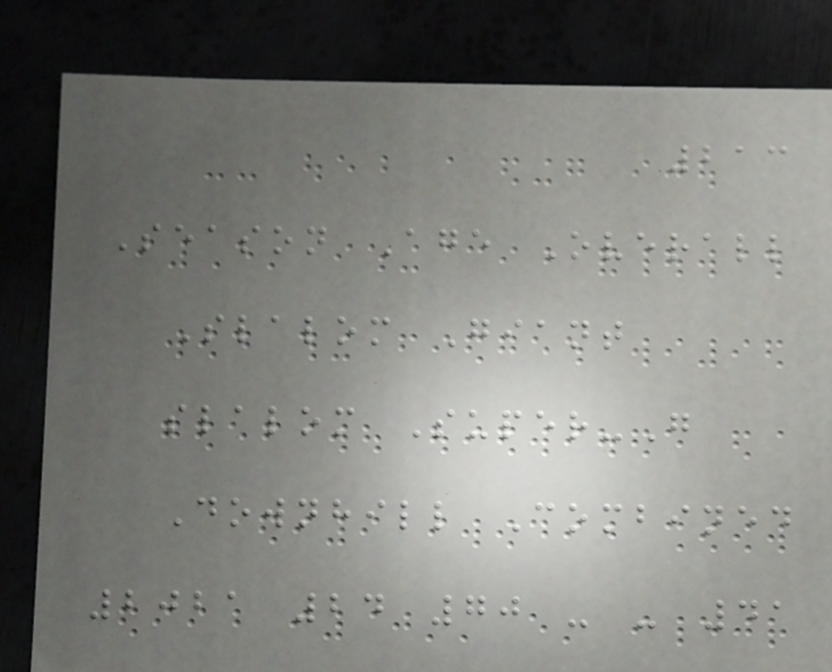213
Season Age Overall
Slalom Giant
slalom Super-G
Downhill Combined
2021 24 70 - - 41
